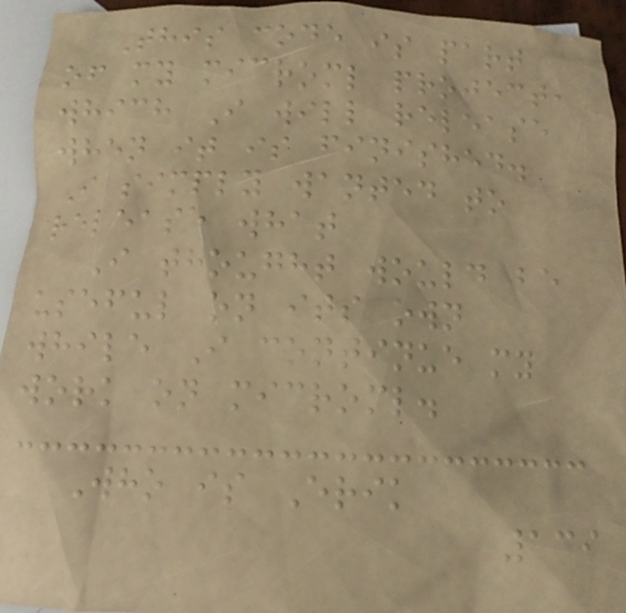This code is part
of my microml project,
which I will release
when it is finished.
I simply wanted to
release what
I thought would be
useful on its own
while I continue my
work on microml.
Who is Erik
139
